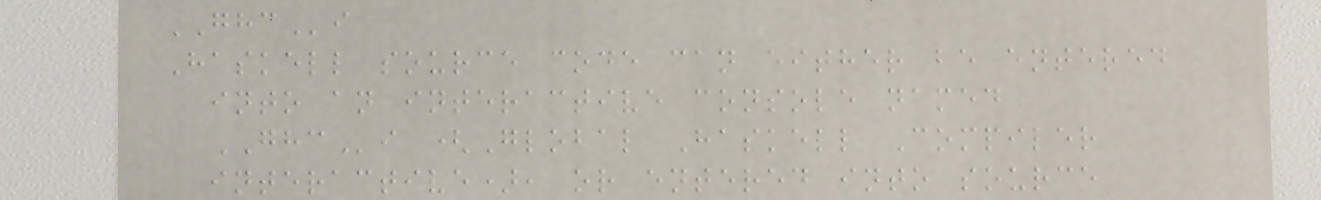GHCi
Haskell source code can either be entered
into an interactive console named
GHCi (Global Haskell Compiler
interactive), or entered into source
